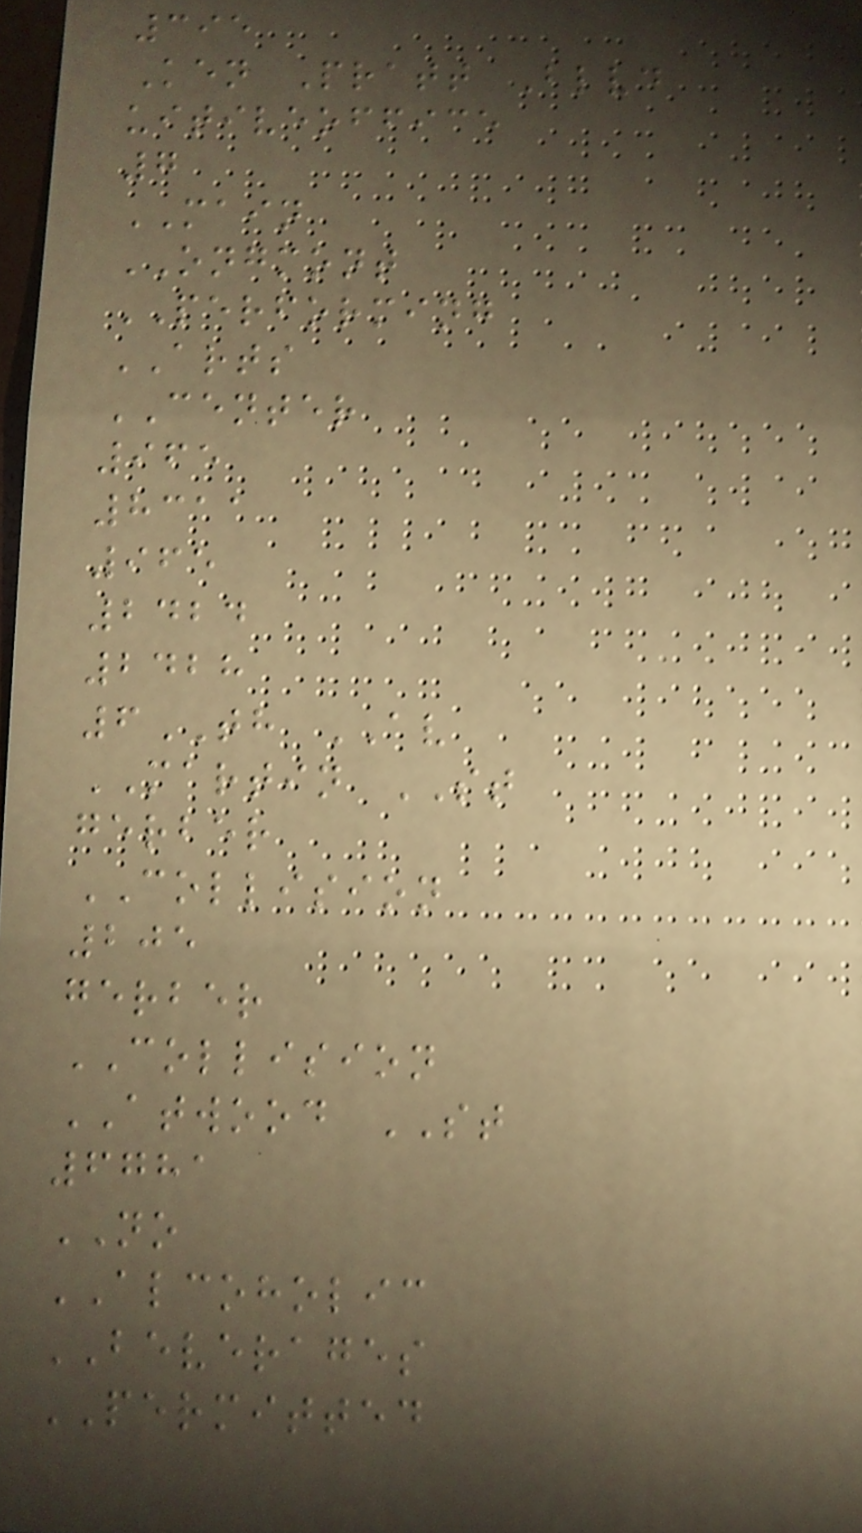395
Ken Pratt Blvd
uitiveoffice
7
MAIN
ONGMONT
PERFORMING
ARTS
CENTER
965
8311
965
2424
2428
6TH AV
MARTIN ST
gerber
COLLISION
205
gerber
COLLISION
ATWOOD ST
6781
NO
ALCOHOLIC
BEVERAGES
PERMITTED
